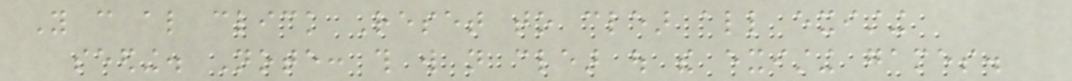You can also click Reset to clear all existing
seeding. Note: this will not clear out the existing games.
